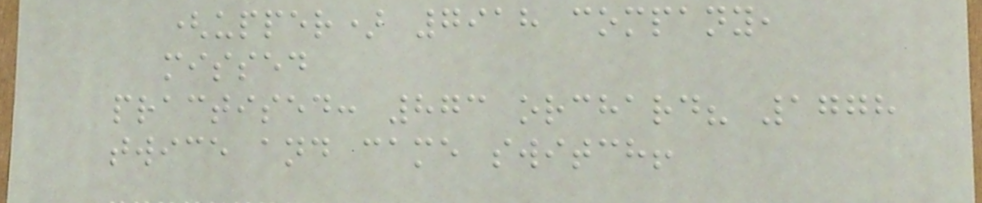(upper) 7918 company,
missed
practised: 873 orchard? 1778
twice and came switch!
